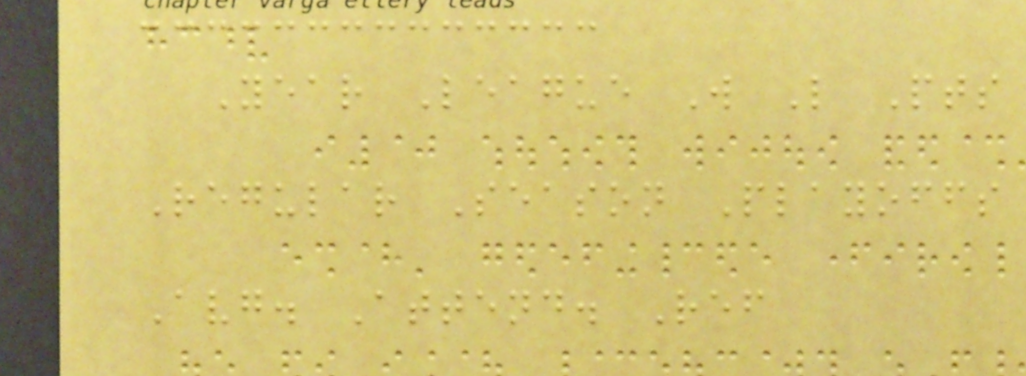Year League W L Pts
Regular Season Playoffs
Avg. Attend. Ref
